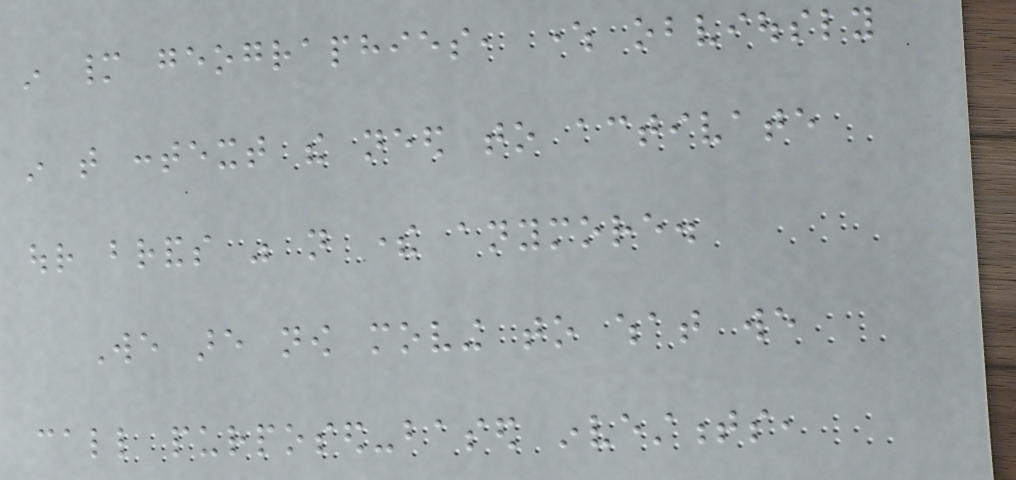in many geographies, where obviously
in that context the need to activate
our brands was not there anymore.
We are now moving to what we
call purposed-based investments,
